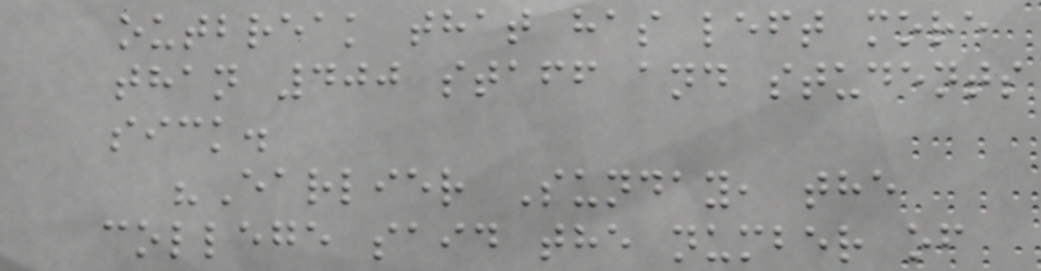outbreak that has left more
than 400 staff and students
sick.
"Earlier Sunday, the
college said the number of
